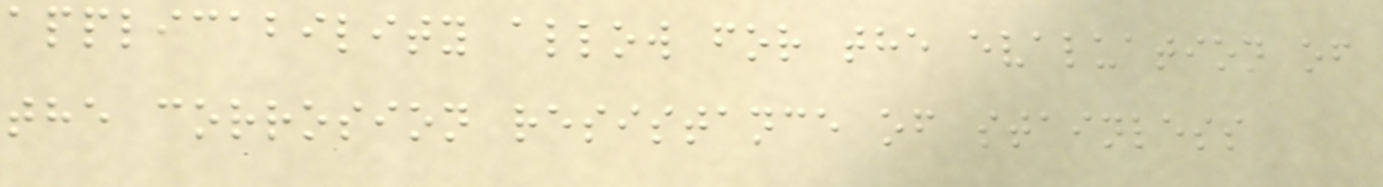applicability allow for the evaluation of
the corrosion resistance of stainless
